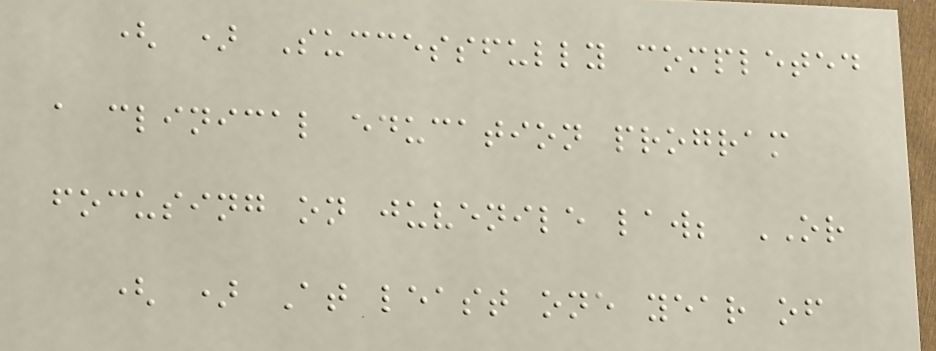( ) Successfully completed
a clinical education program
focusing on juvenile law; OR
( ) At least one year of
